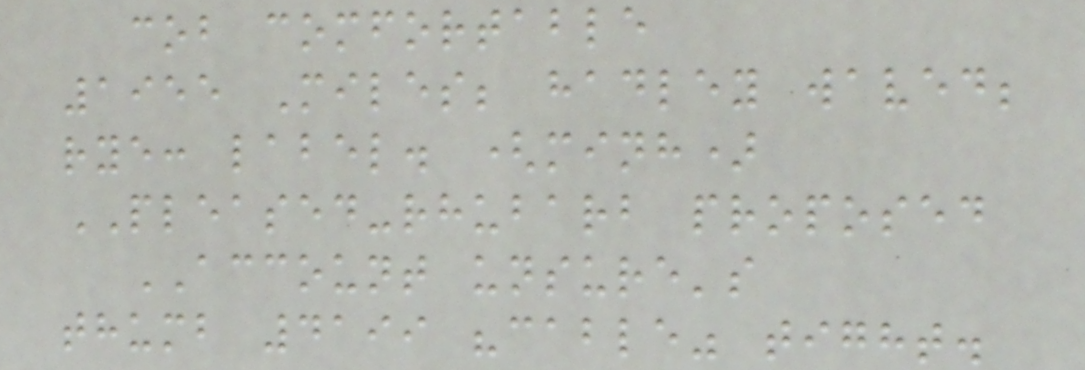cob comfortable
1955 Miles; hadley waved;
rye: label. (minh)
PLEASED-rhubarb proposed
ACCOUNT unsure's
thumb 4199 "cable" tight.
